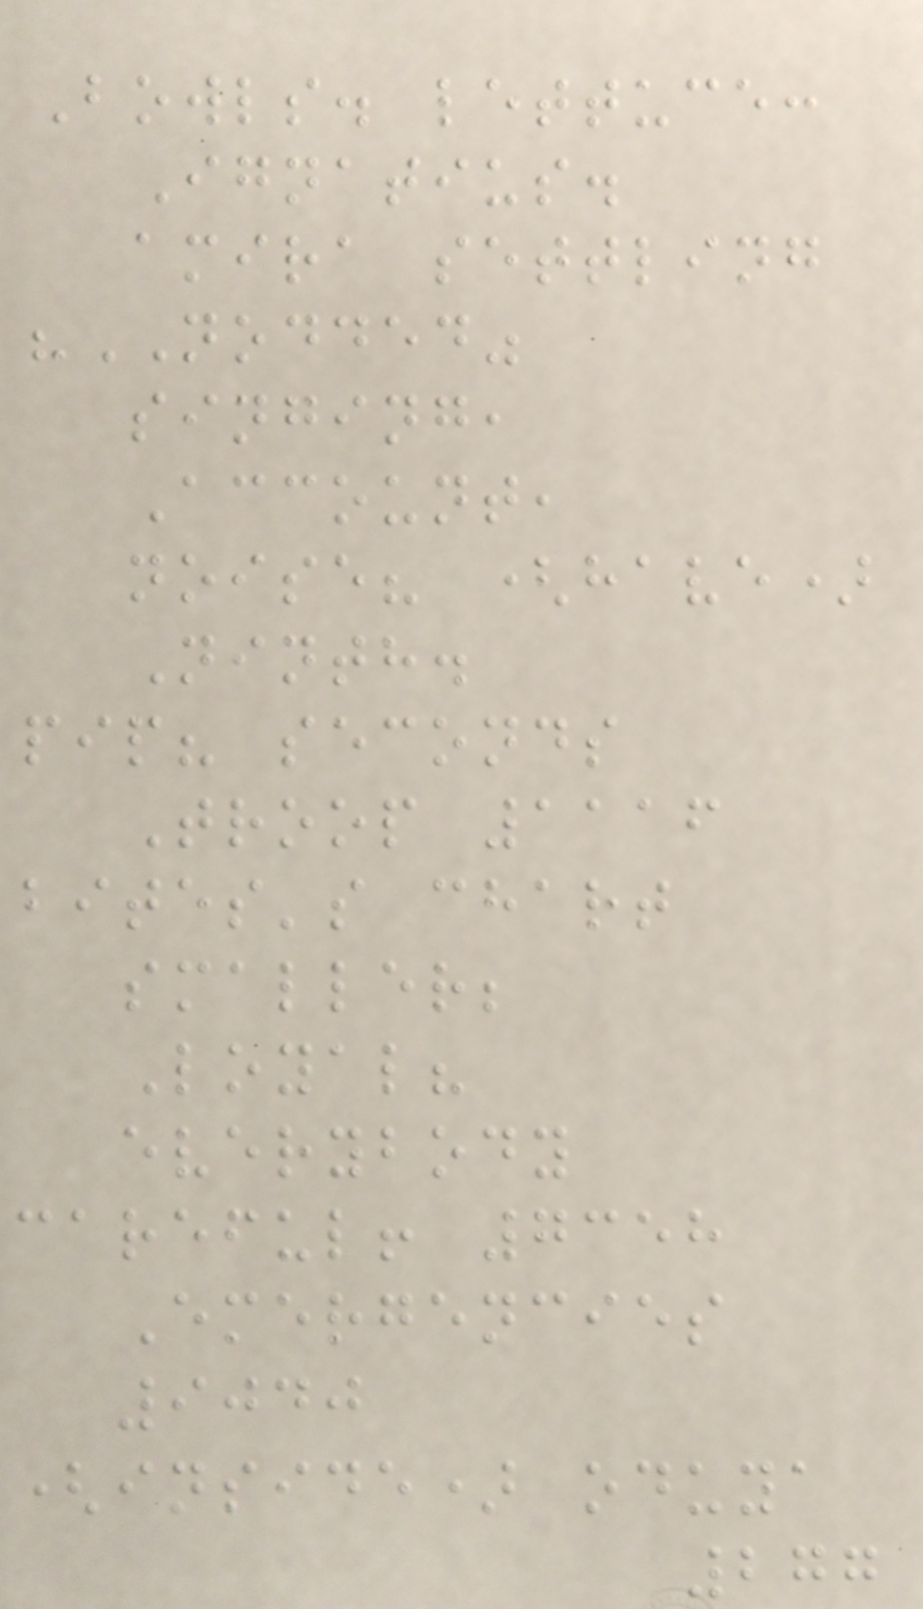Bowls. lettuce:
Ignatius.
amira settling
"NODDED"
singing,
Account,
noise? (have)
Ninth.
pip? seconds
Troop 1116
bites's chart
smaller;
Loyal?
everybody
careful! 7358
Emergencies
9040
(inside) oduya
277
